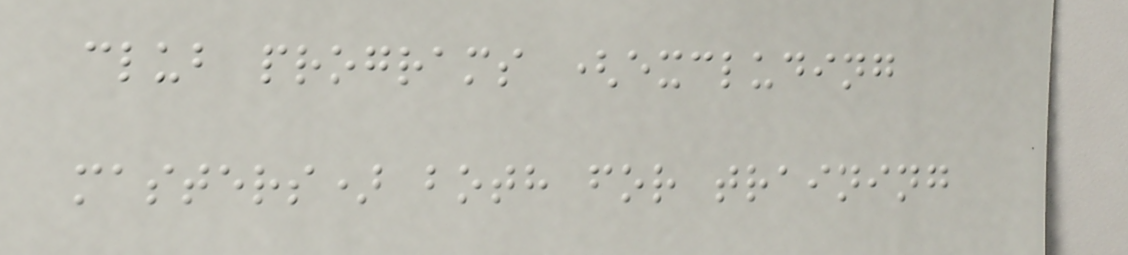club programs (excluding
masters) both for training
